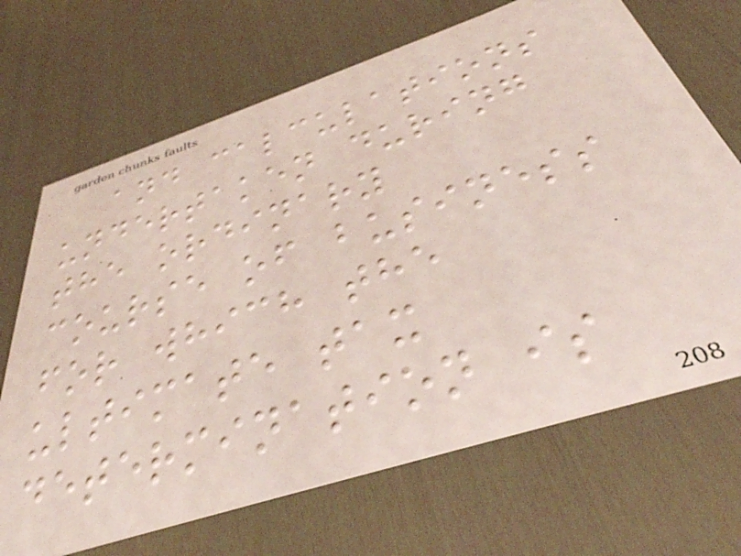and calculations
undertaken during
the ordinary
course of business
for which the
ultimate tax
determination is
